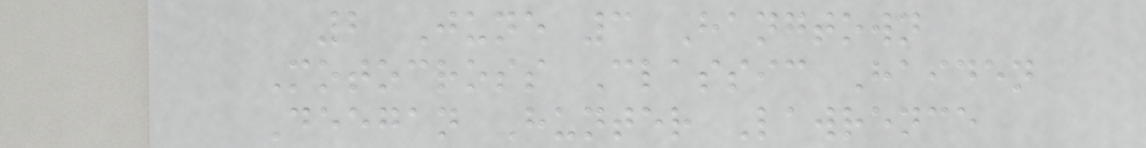2 June 3 Hangtown
Motocross Classic Haiden
Deegan Hunter Lawrence
